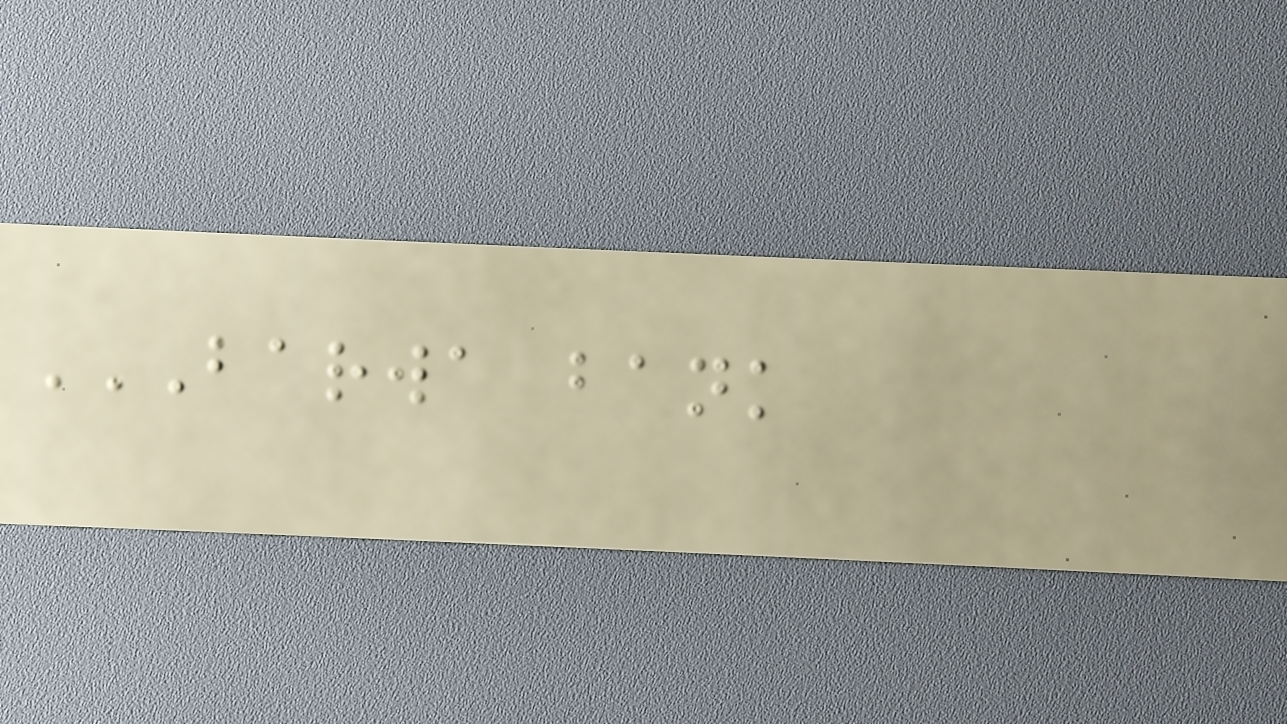BARWA BANK
